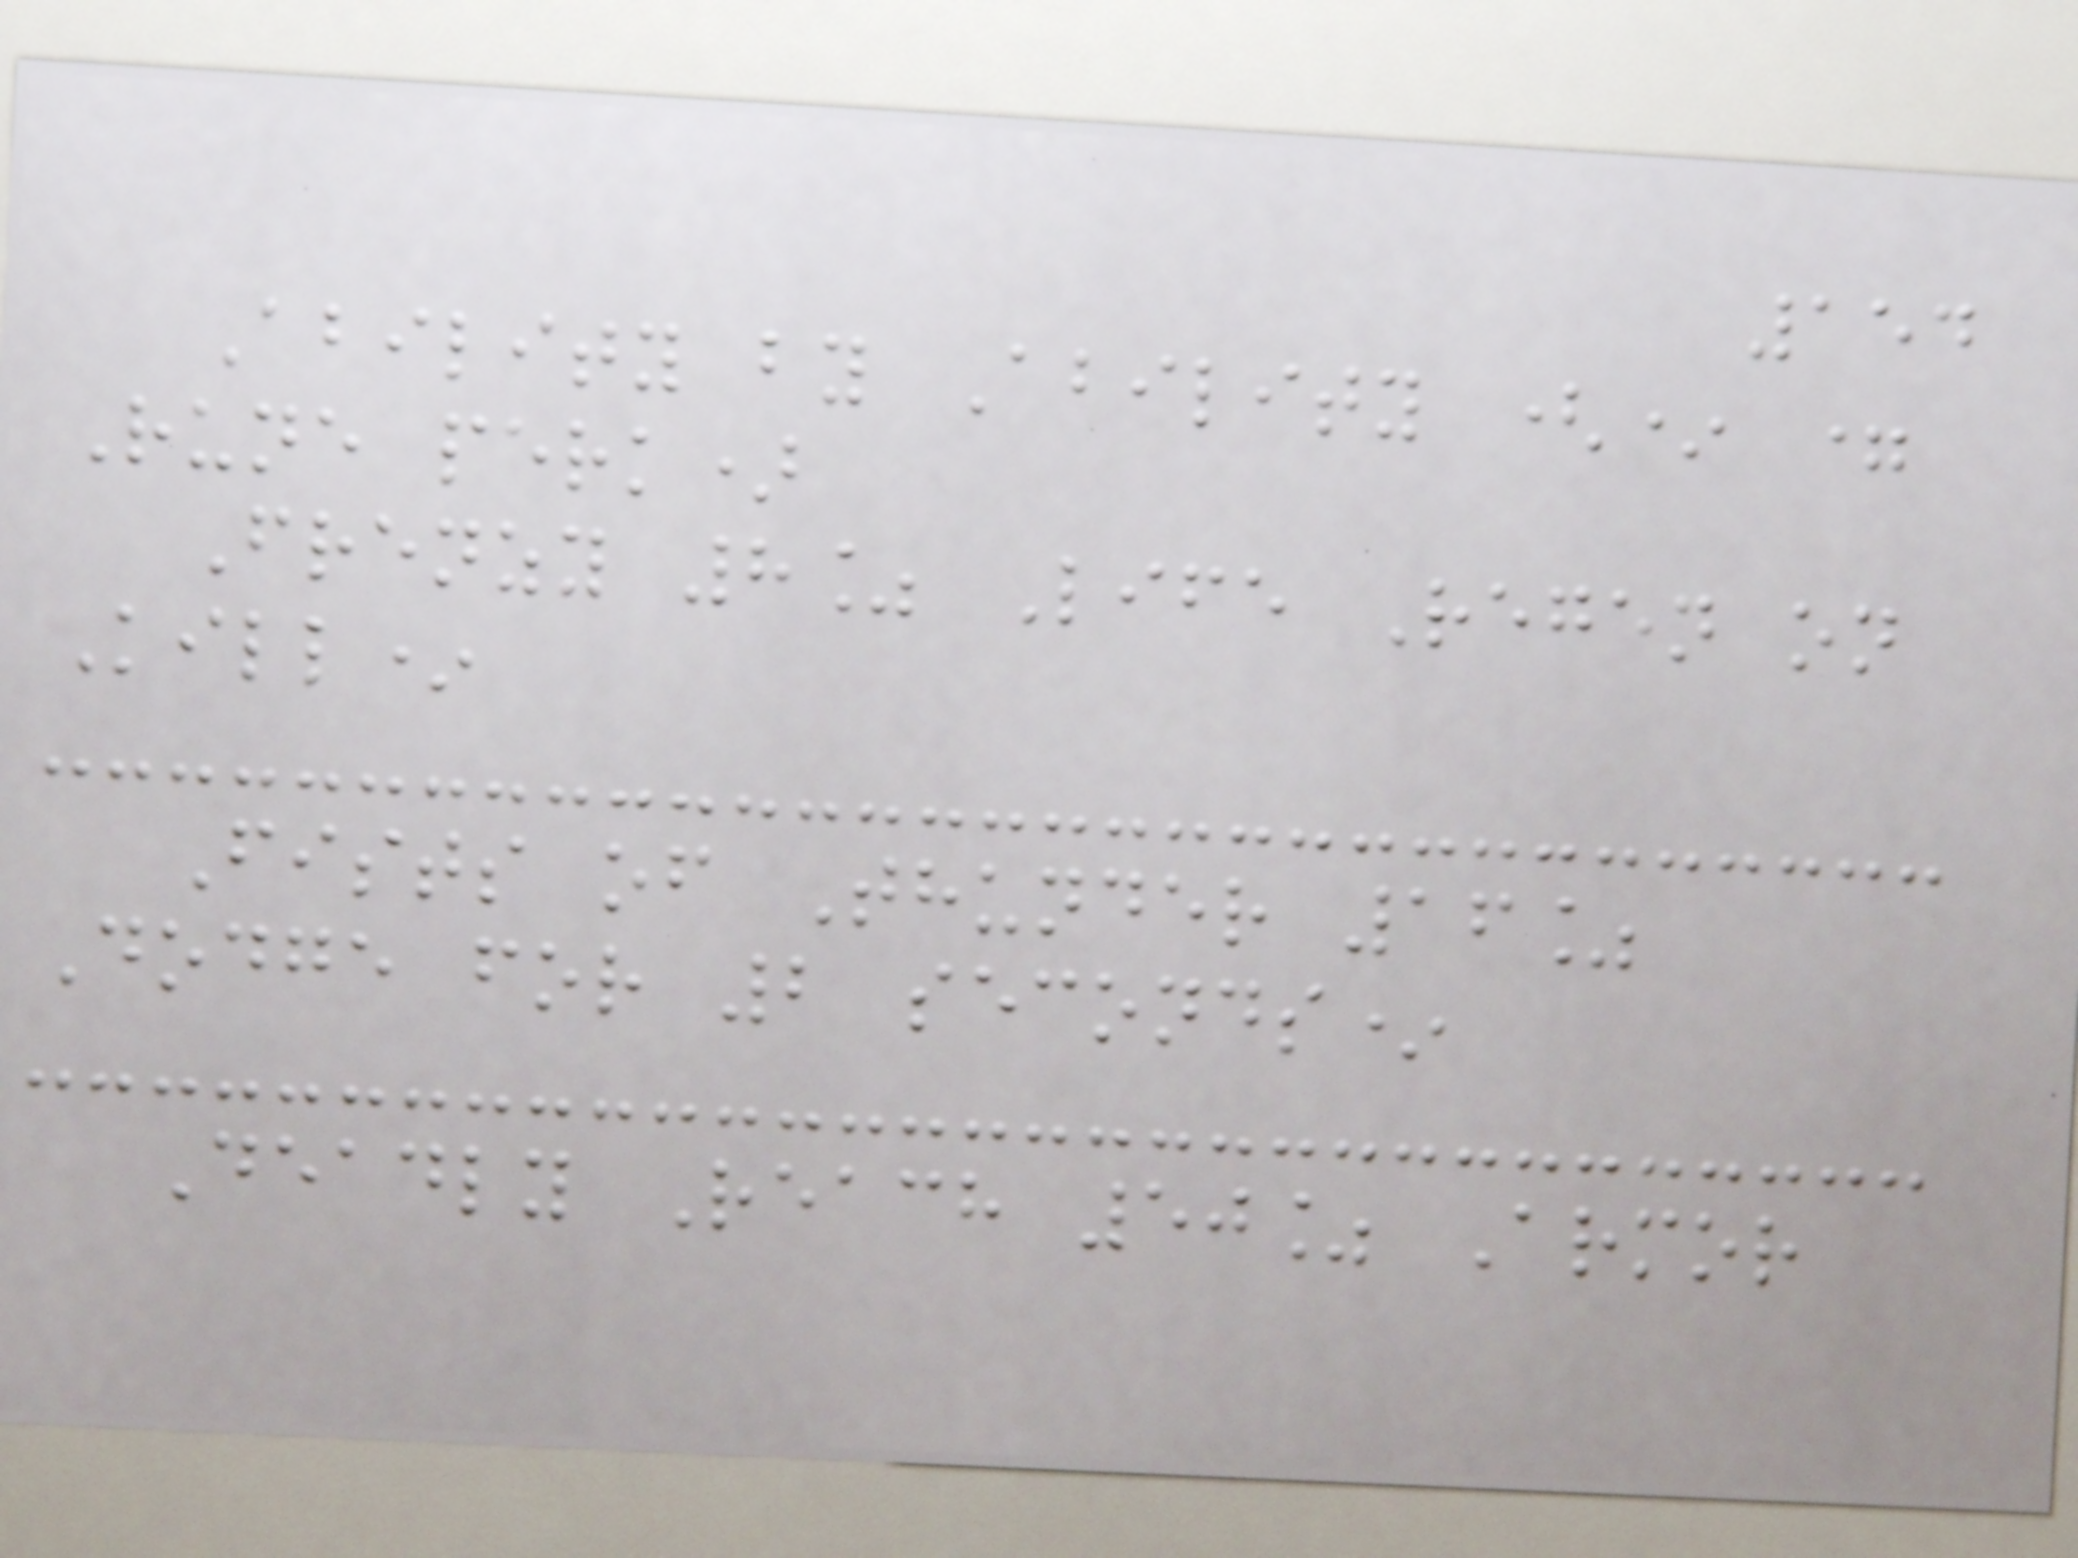154
Ability by Ability (* =
Rune perk)
Frenzy 8% Life Regen on
Kill*
Fists of Thunder 16%
Dodge for 2 seconds*
Deadly Reach 50% Armor
